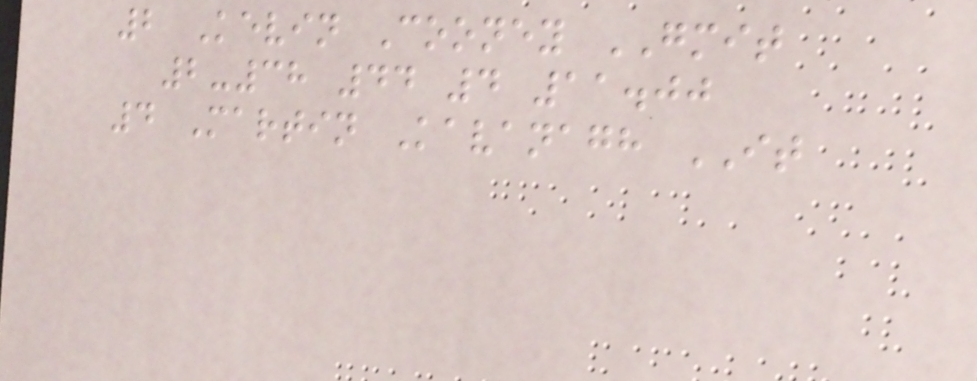2 Kevin Cooney GMIT
2-38 44 4 11.00
4 Martin Kavanagh IT
